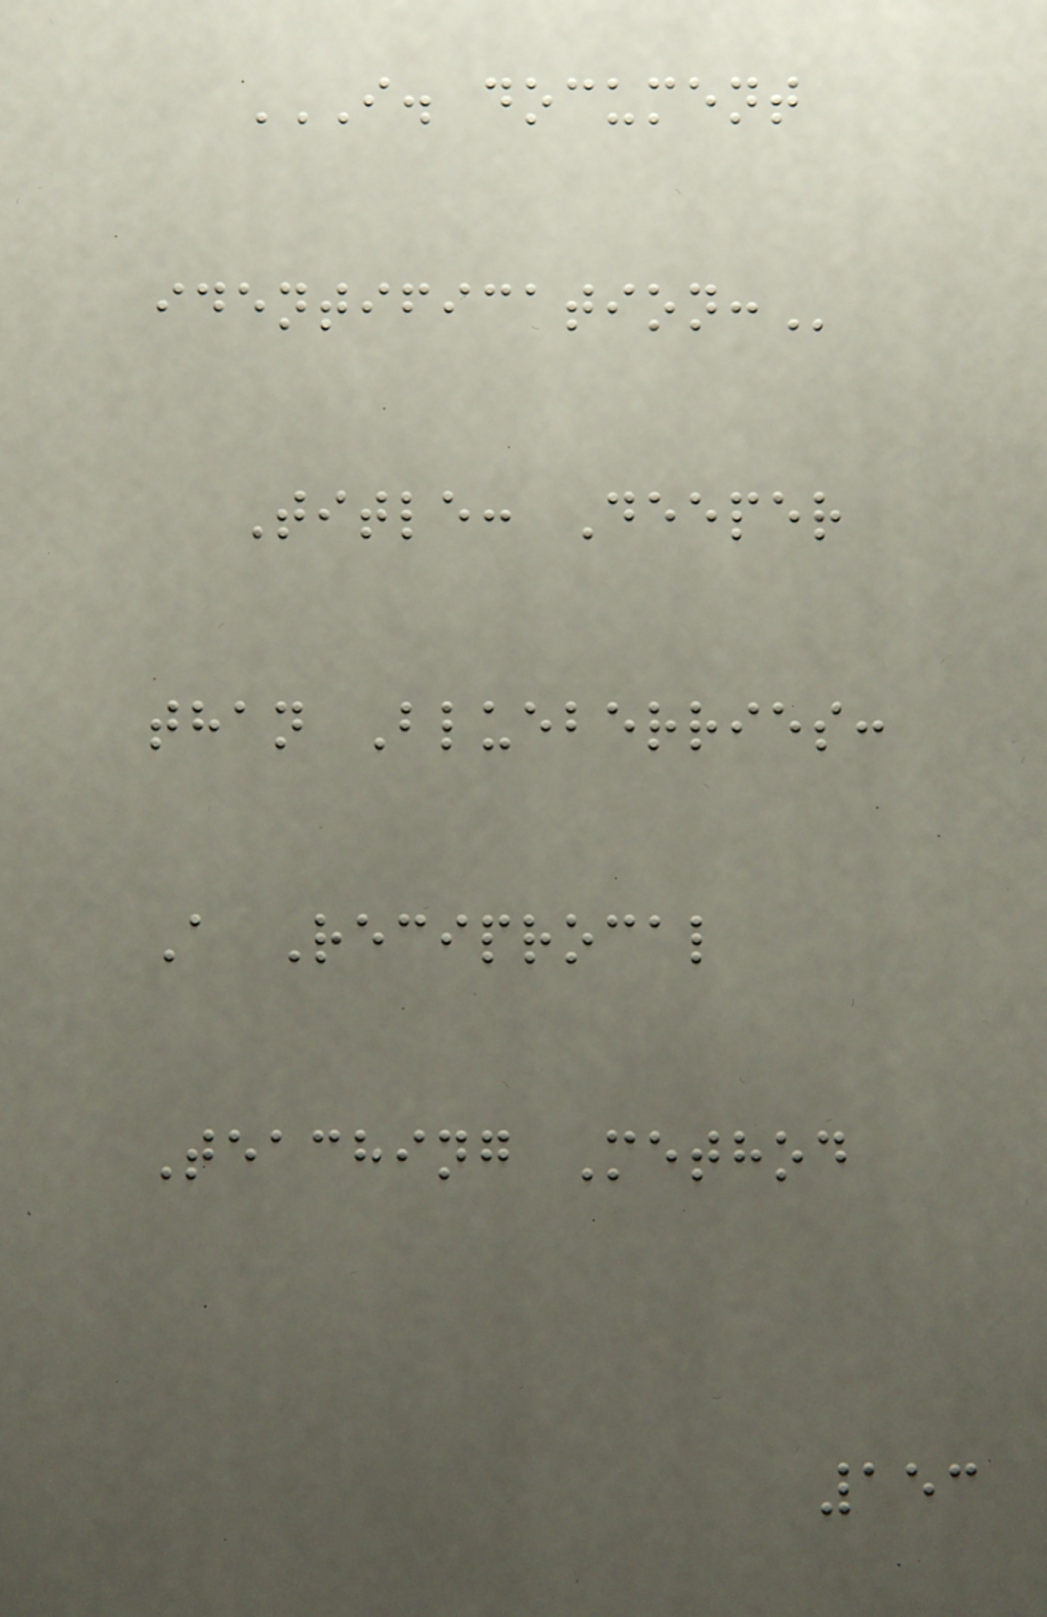I. DOCUMENT
IDENTIFICATION:
Title: Deeper
than Blueberries:
A Reciprocal
Teaching Method
153
